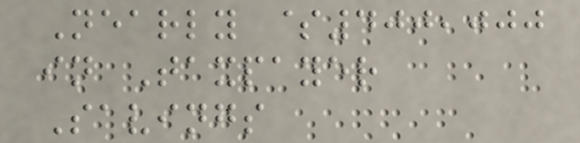Nearly $400,000
in Taxpayer
Savings
